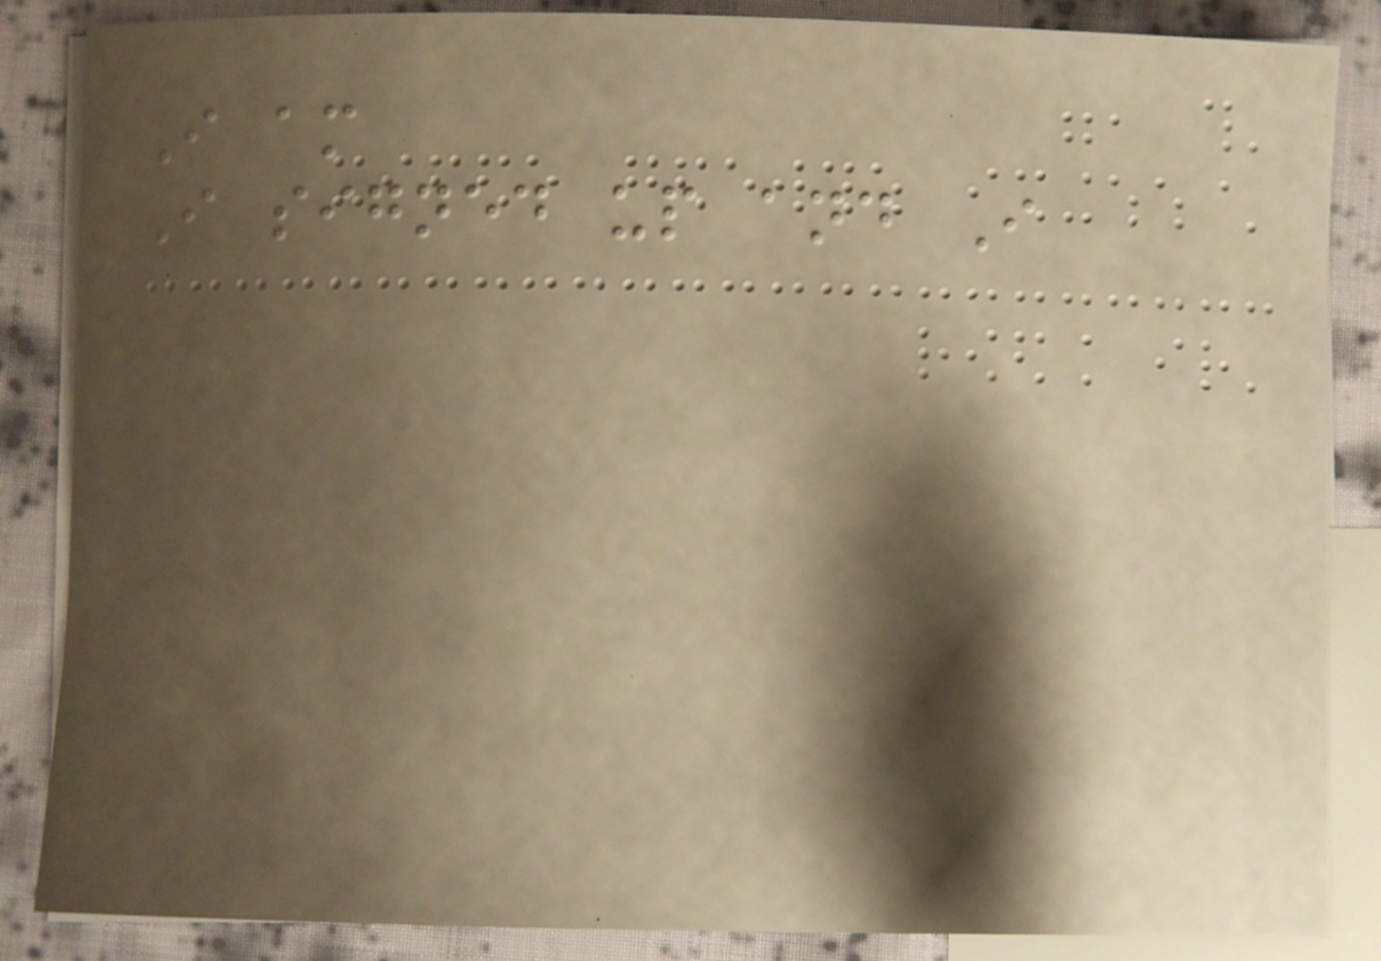I am
I signed up and I
